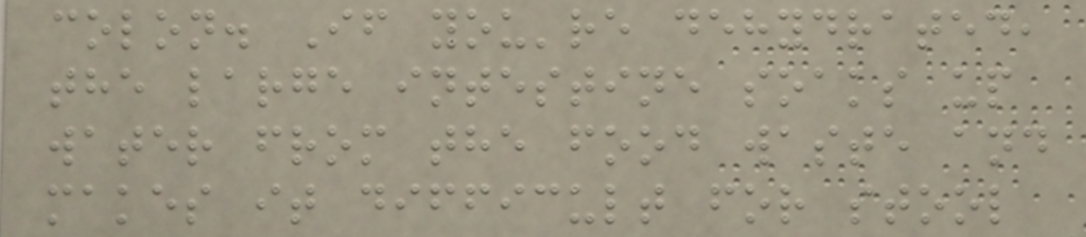colon. If you're dehydrated,
the large intestine soaks up
water from the food waste and
makes it difficult for stool
